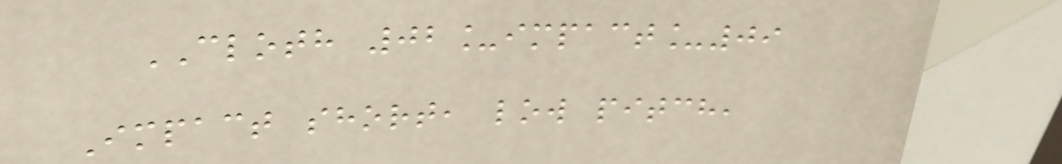CLOTH 02_impact_09
Impact short, low pitch,
